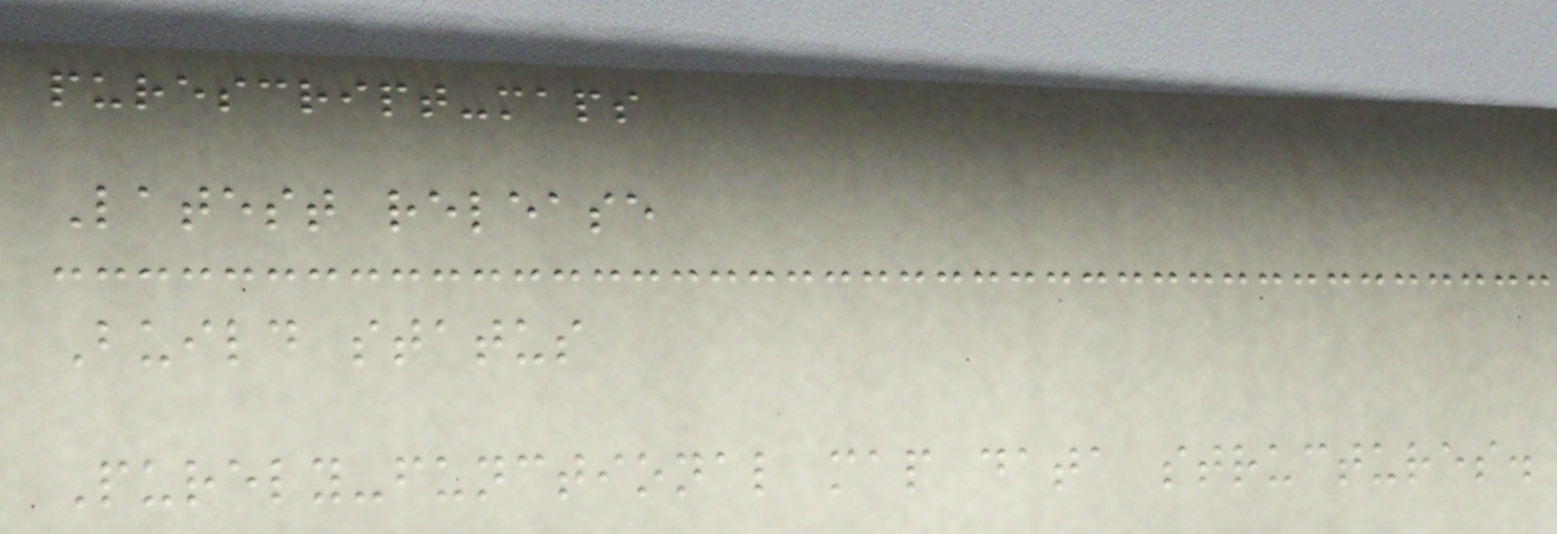purescript-maps
Latest release
Build status
Purely-functional map data structures.
